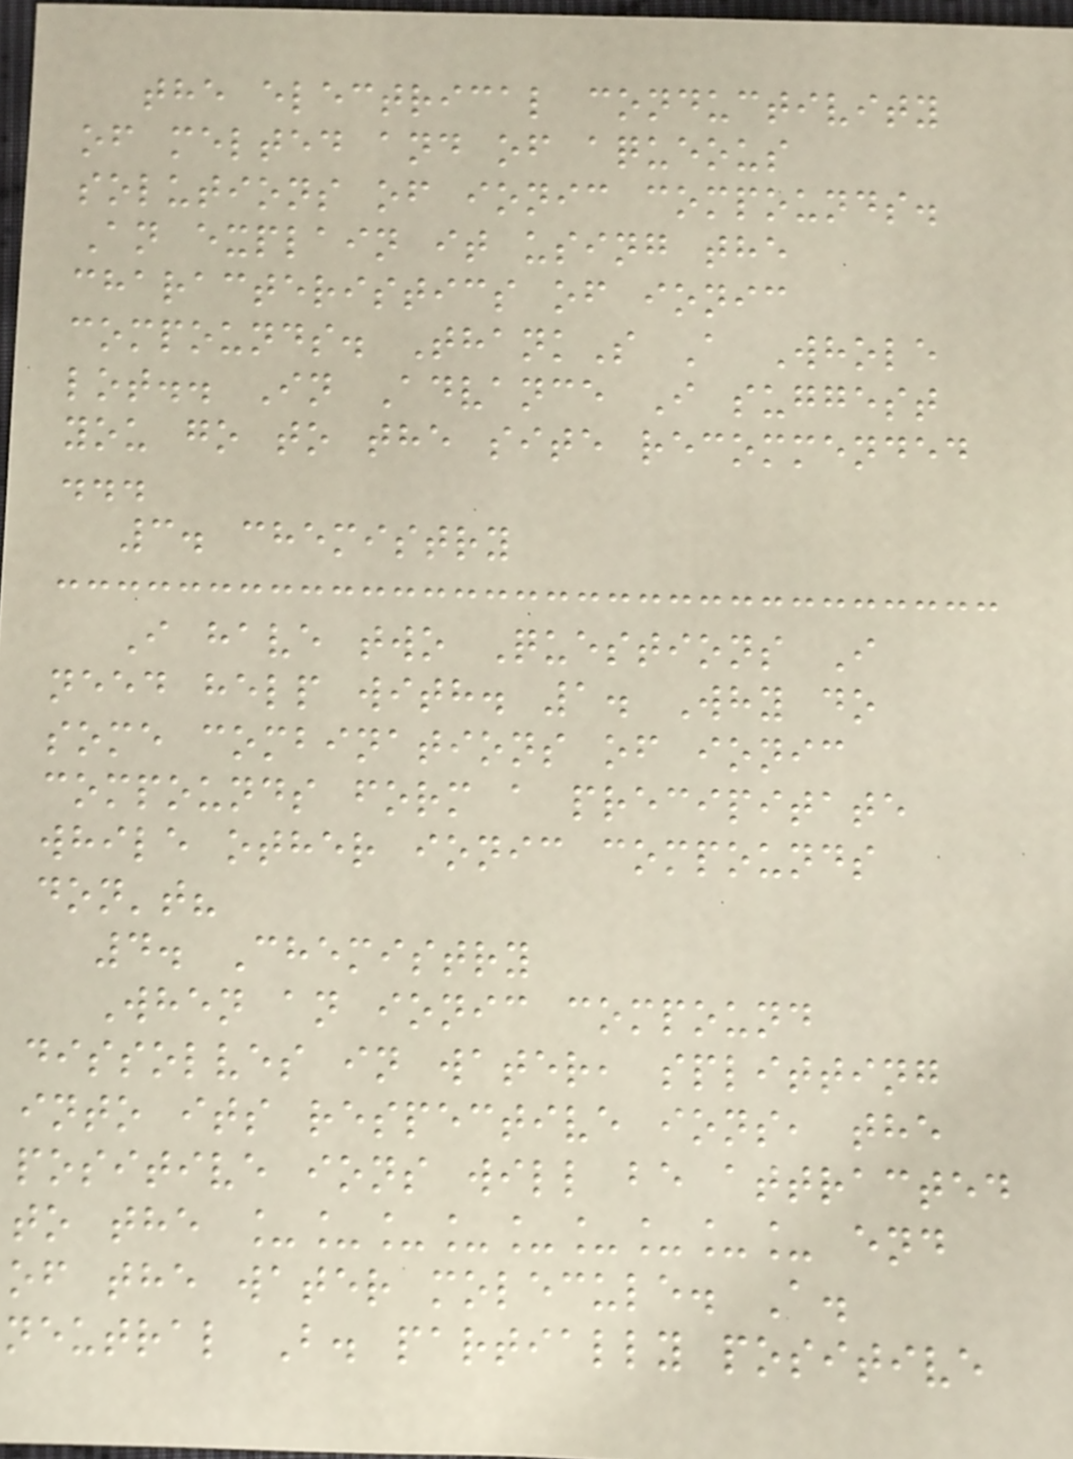the electrical conductivity
of melted and of aqueous
solutions of ionic compounds.
An explain it using the
characteristics of ionic
compounds. ThankS A Whole
lot.. In Advance I suggest
you go to the site recommended
...
3. chemistry
I have two Questions I
need help with. 1. Why do
some combinations of ionic
compounds form a precipitate
while other ionic compounds
don't?
4. Chemistry
When an ionic compound
dissolves in water, splitting
into its respective ions, the
positive ions will be attracted
to the _________ end
of the water molecule. A.
neutral B. partially positive
